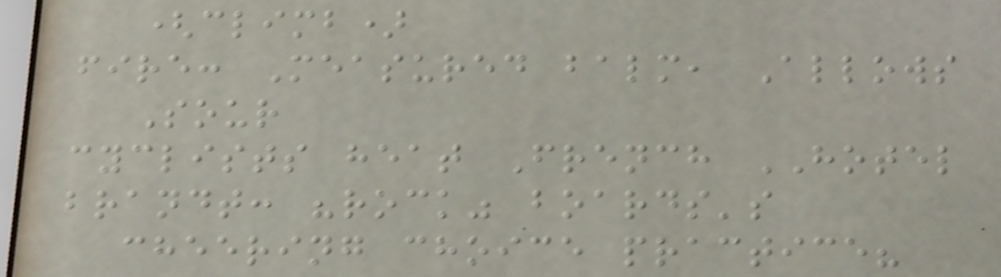(climb)
fire: Measured balm, Allows
Sour
cyclists heat French HOTEL
brandt: "rock" boards's
cheering choice practice?
